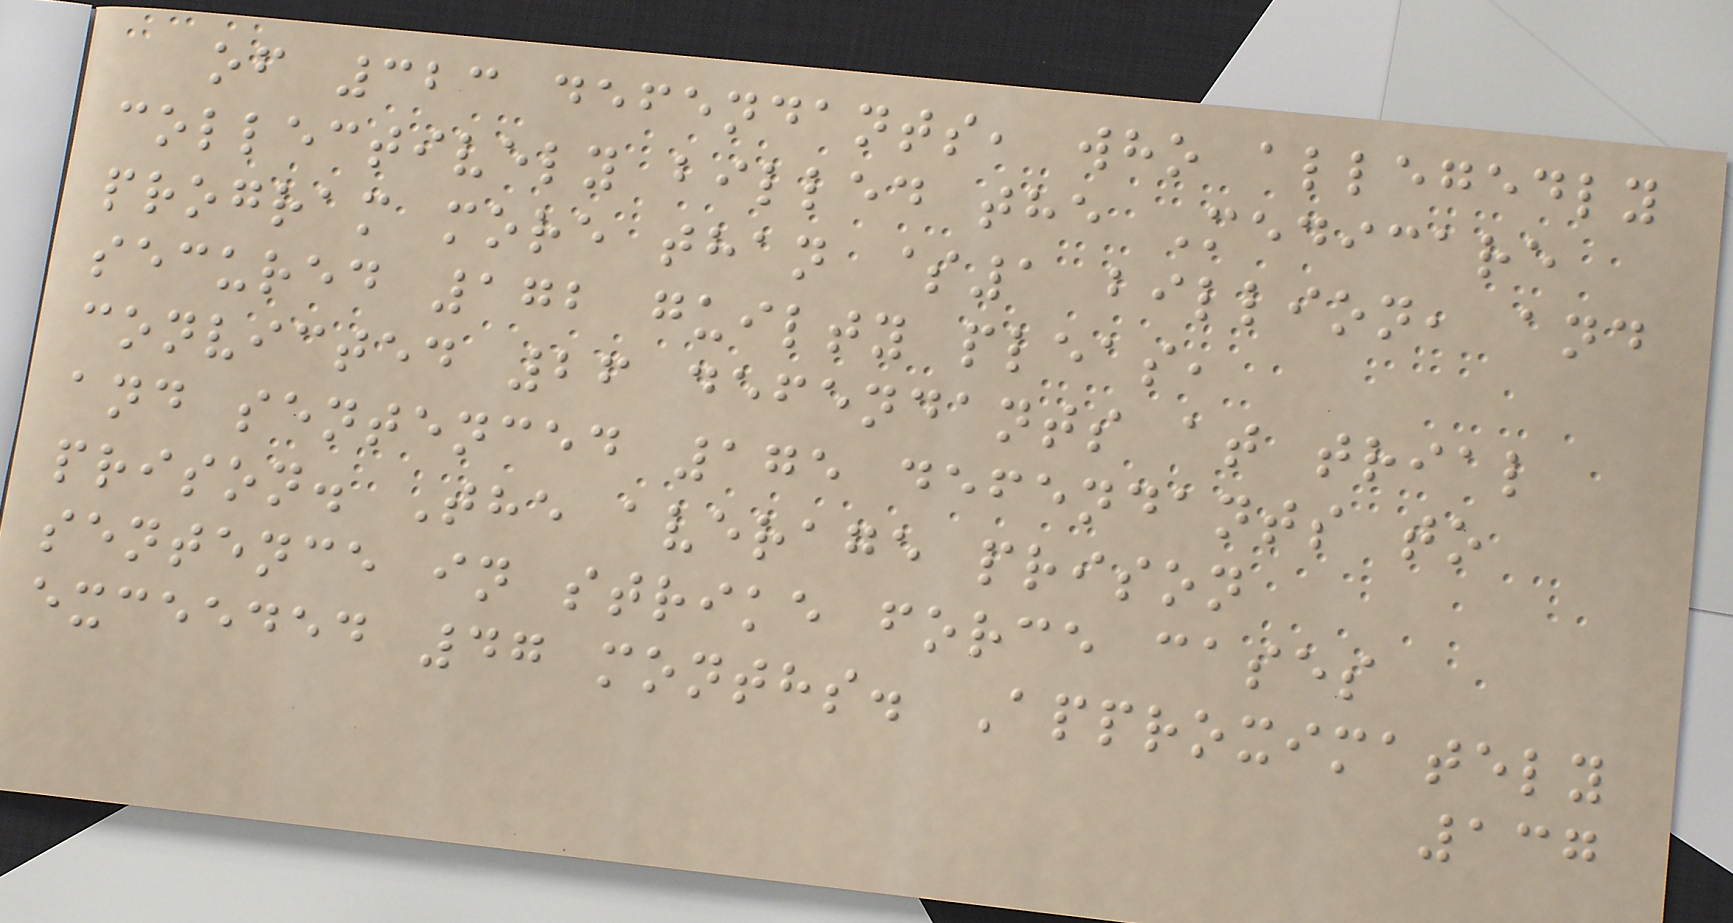of 323 defendants, who allegedly
collectively billed the Medicare
program more than $1 billion, and
secured 172 guilty pleas,
convicted 26 defendants at trial
and sentenced 175 defendants to
prison. The average prison
sentence in strike force cases
exceeded 47 months. Approximately
137
